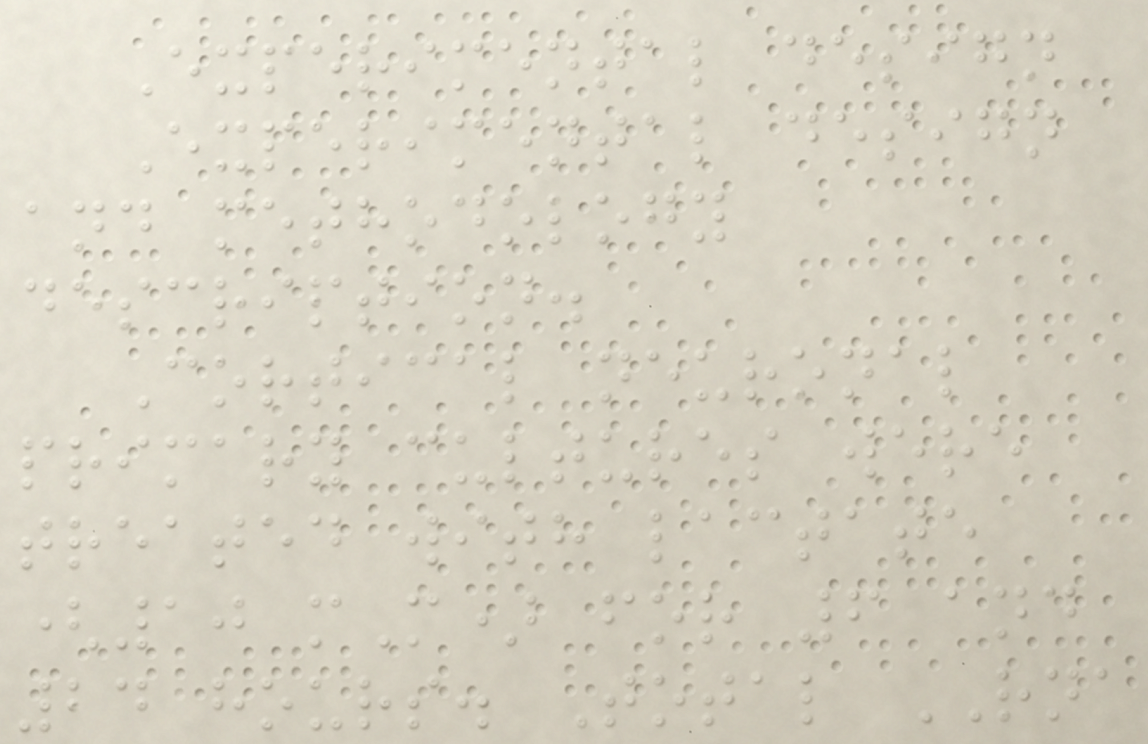Experimental design
Experimental design
and methodology
description.
Cortical neuronal
primary cultures were
treated with lactate
(10 mM) for 6 and
24 hours. Total RNA
